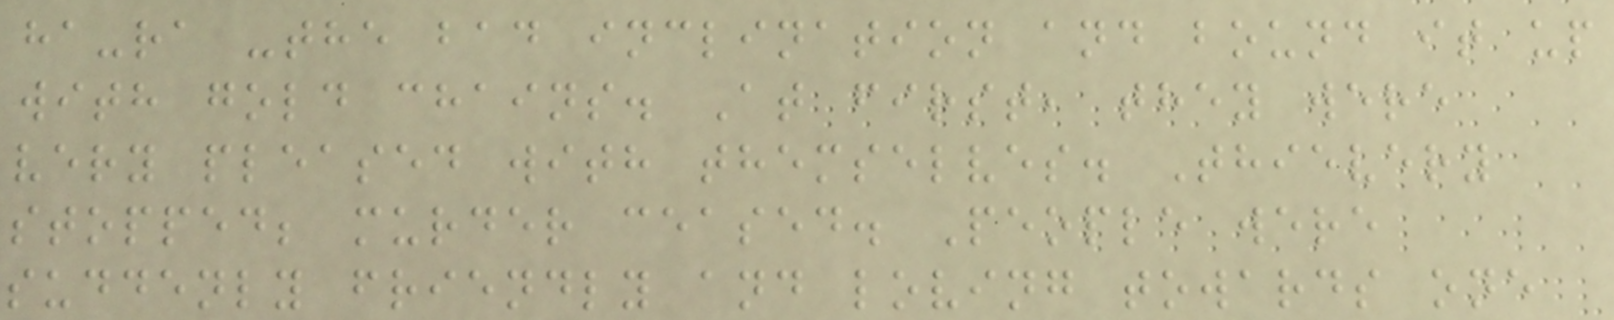ha-ra -the bad inclination and bound it up
with gold chains. At first, they were
very pleased with themselves. Thievery
stopped; murder ceased. People were
suddenly friendly and loving towards one
